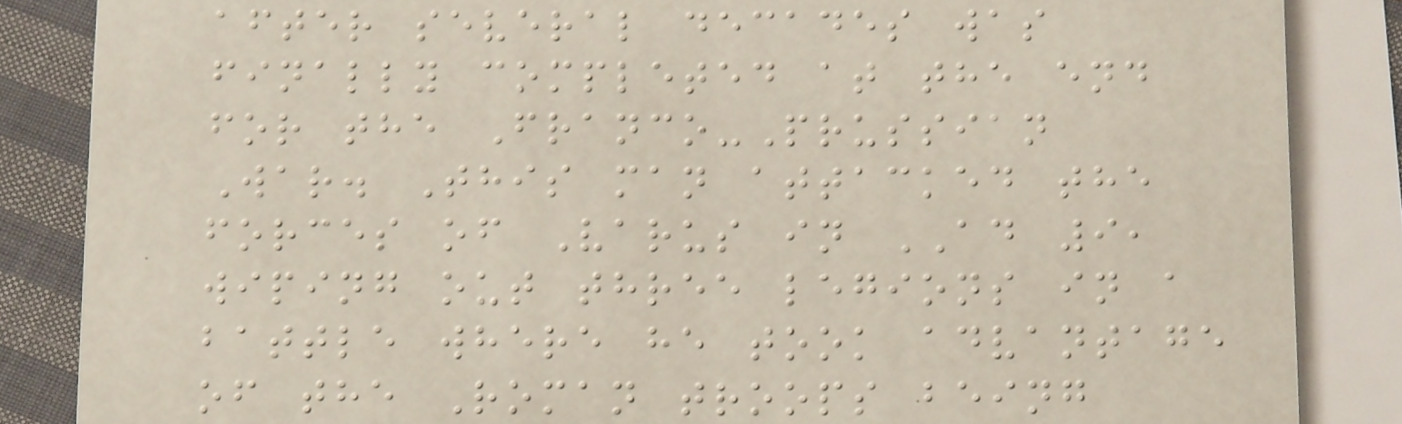after several decades was
finally completed at the end
for the Franco-Prussian
War. This man attacked the
forces of Varus in AD 9,
wiping out three legions in a
battle where he took advantage
of the Roman troops being
